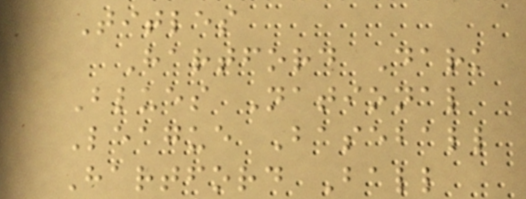Titles
Hartford Dark
Blues National
League Baseball
Hartford Ball
